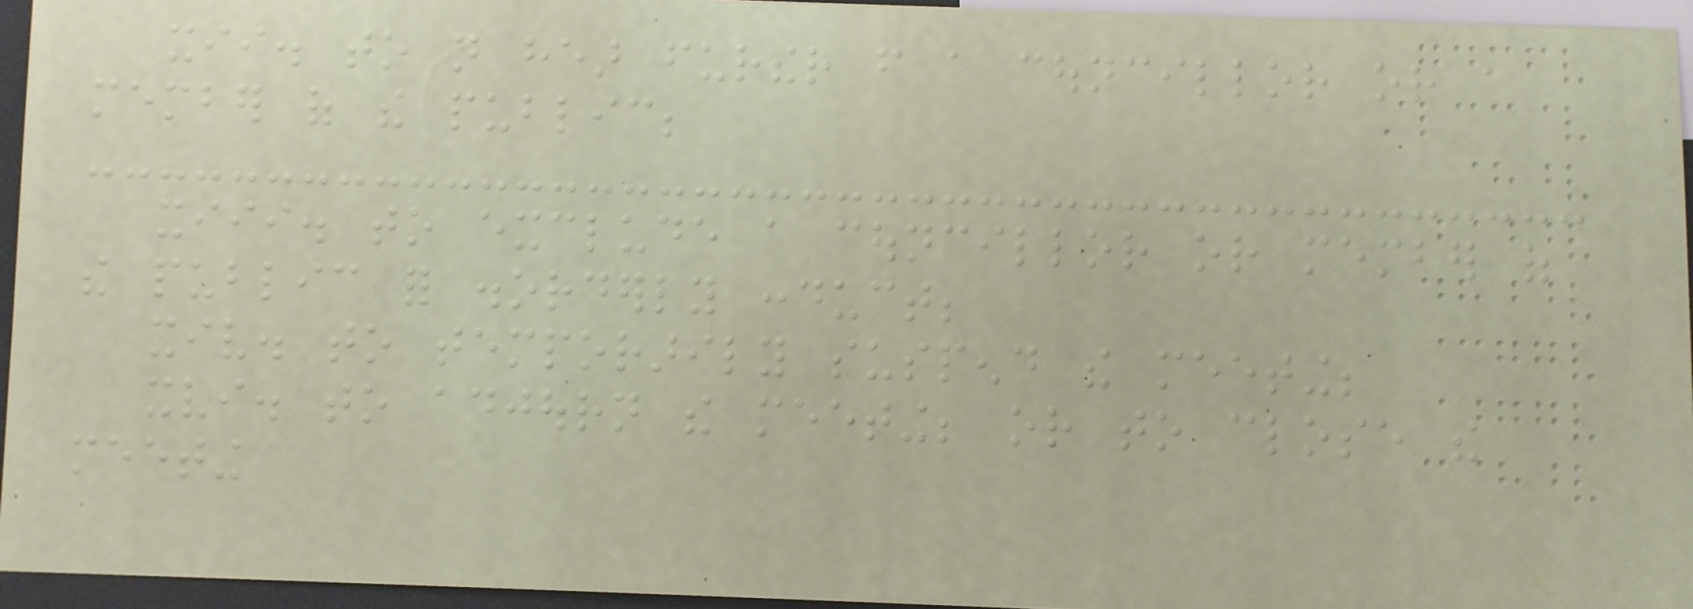xii. to not hear further from a councillor or a
member of the public;
xiii. to exclude a councillor or member of
the public for disorderly conduct;
xiv. to temporarily suspend the meeting;
xvi. to adjourn the meeting; or to close the
meeting
